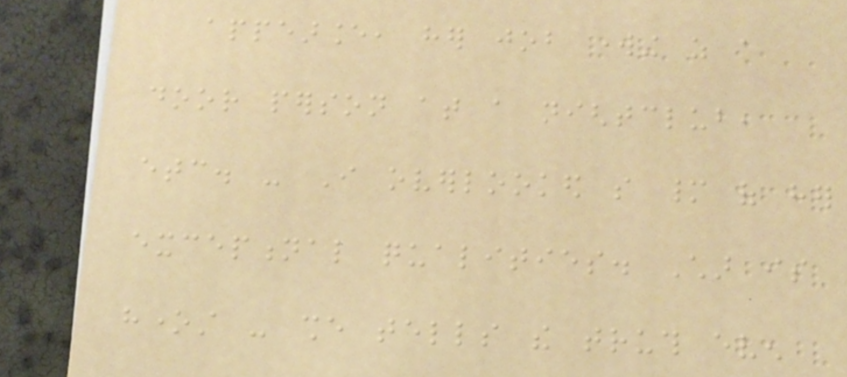appearance, her job working as a
door person at a nightclub,
etc. - I overlooked so many of her
exceptional qualities. Char is
honest - she tells the truth even
